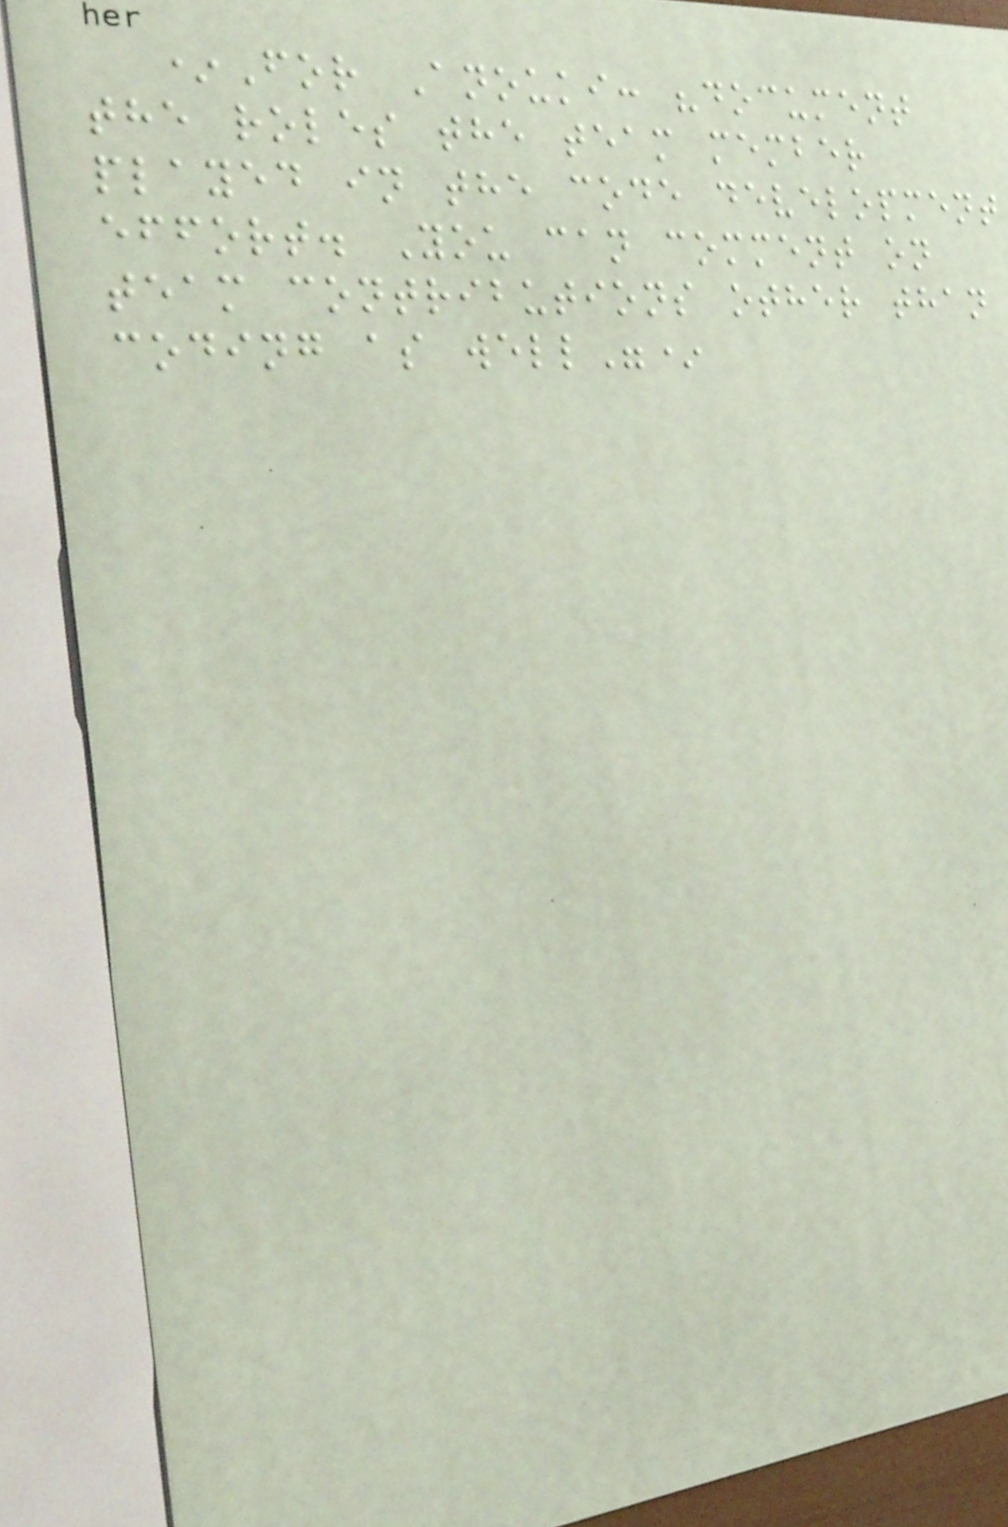*For Anouki: "document
the roles the team member
played in the code development
effort. You can comment on
team contributions other than
coding as well"*
